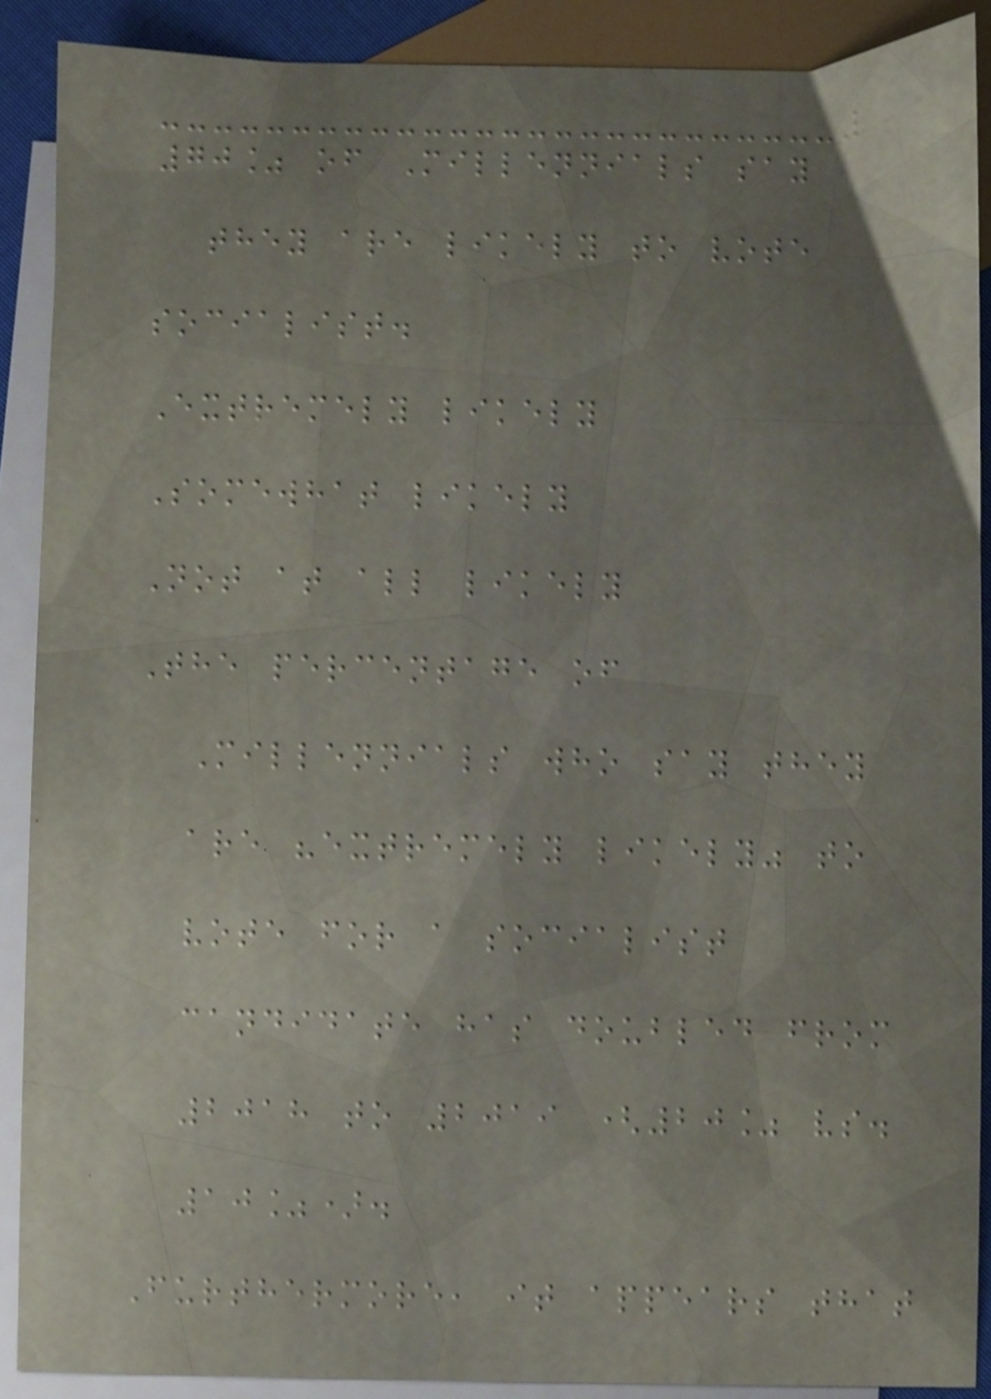70% of Millennials say
they are likely to vote
socialist.
Extremely likely
Somewhat likely
Not at all likely
The percentage of
Millennials who say they
are "extremely likely" to
vote for a socialist
candidate has doubled from
2018 to 2019 (20% vs.
10%).
Furthermore, it appears that
